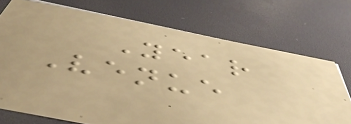Year
Venue
